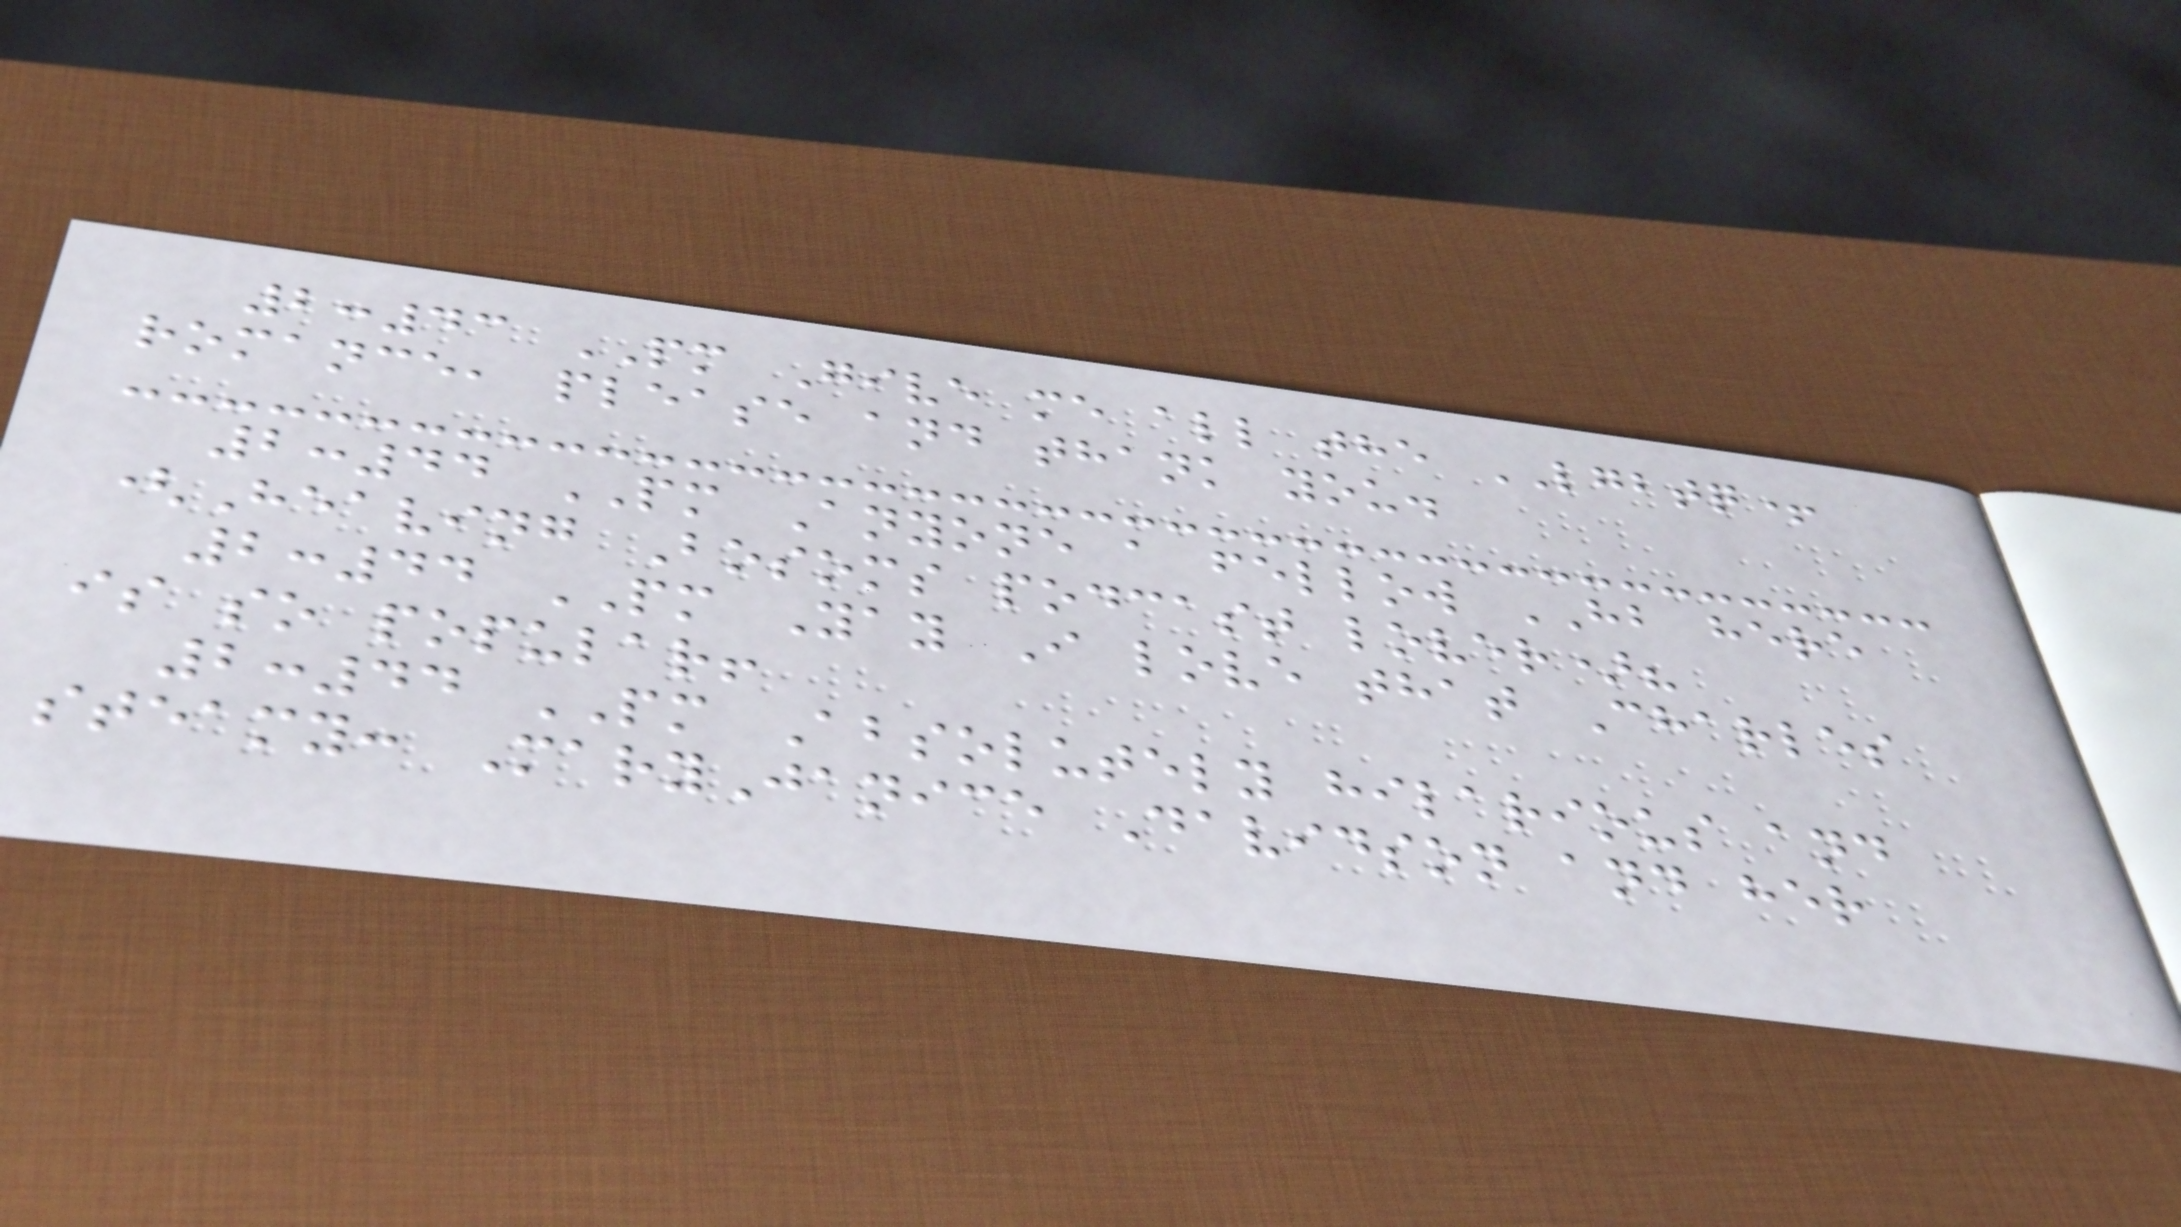2:43 PM Give me all the LGBTQ+
romance, please and thank you.
2:44 PM Anyone a fellow HB here
(Heaving Bosoms podcast lover)?
2:44 PM Yay I love that Charles
is so popular!
2:44 PM Absolutely hilarious and
steamy: MaryJanice Davidson and her
